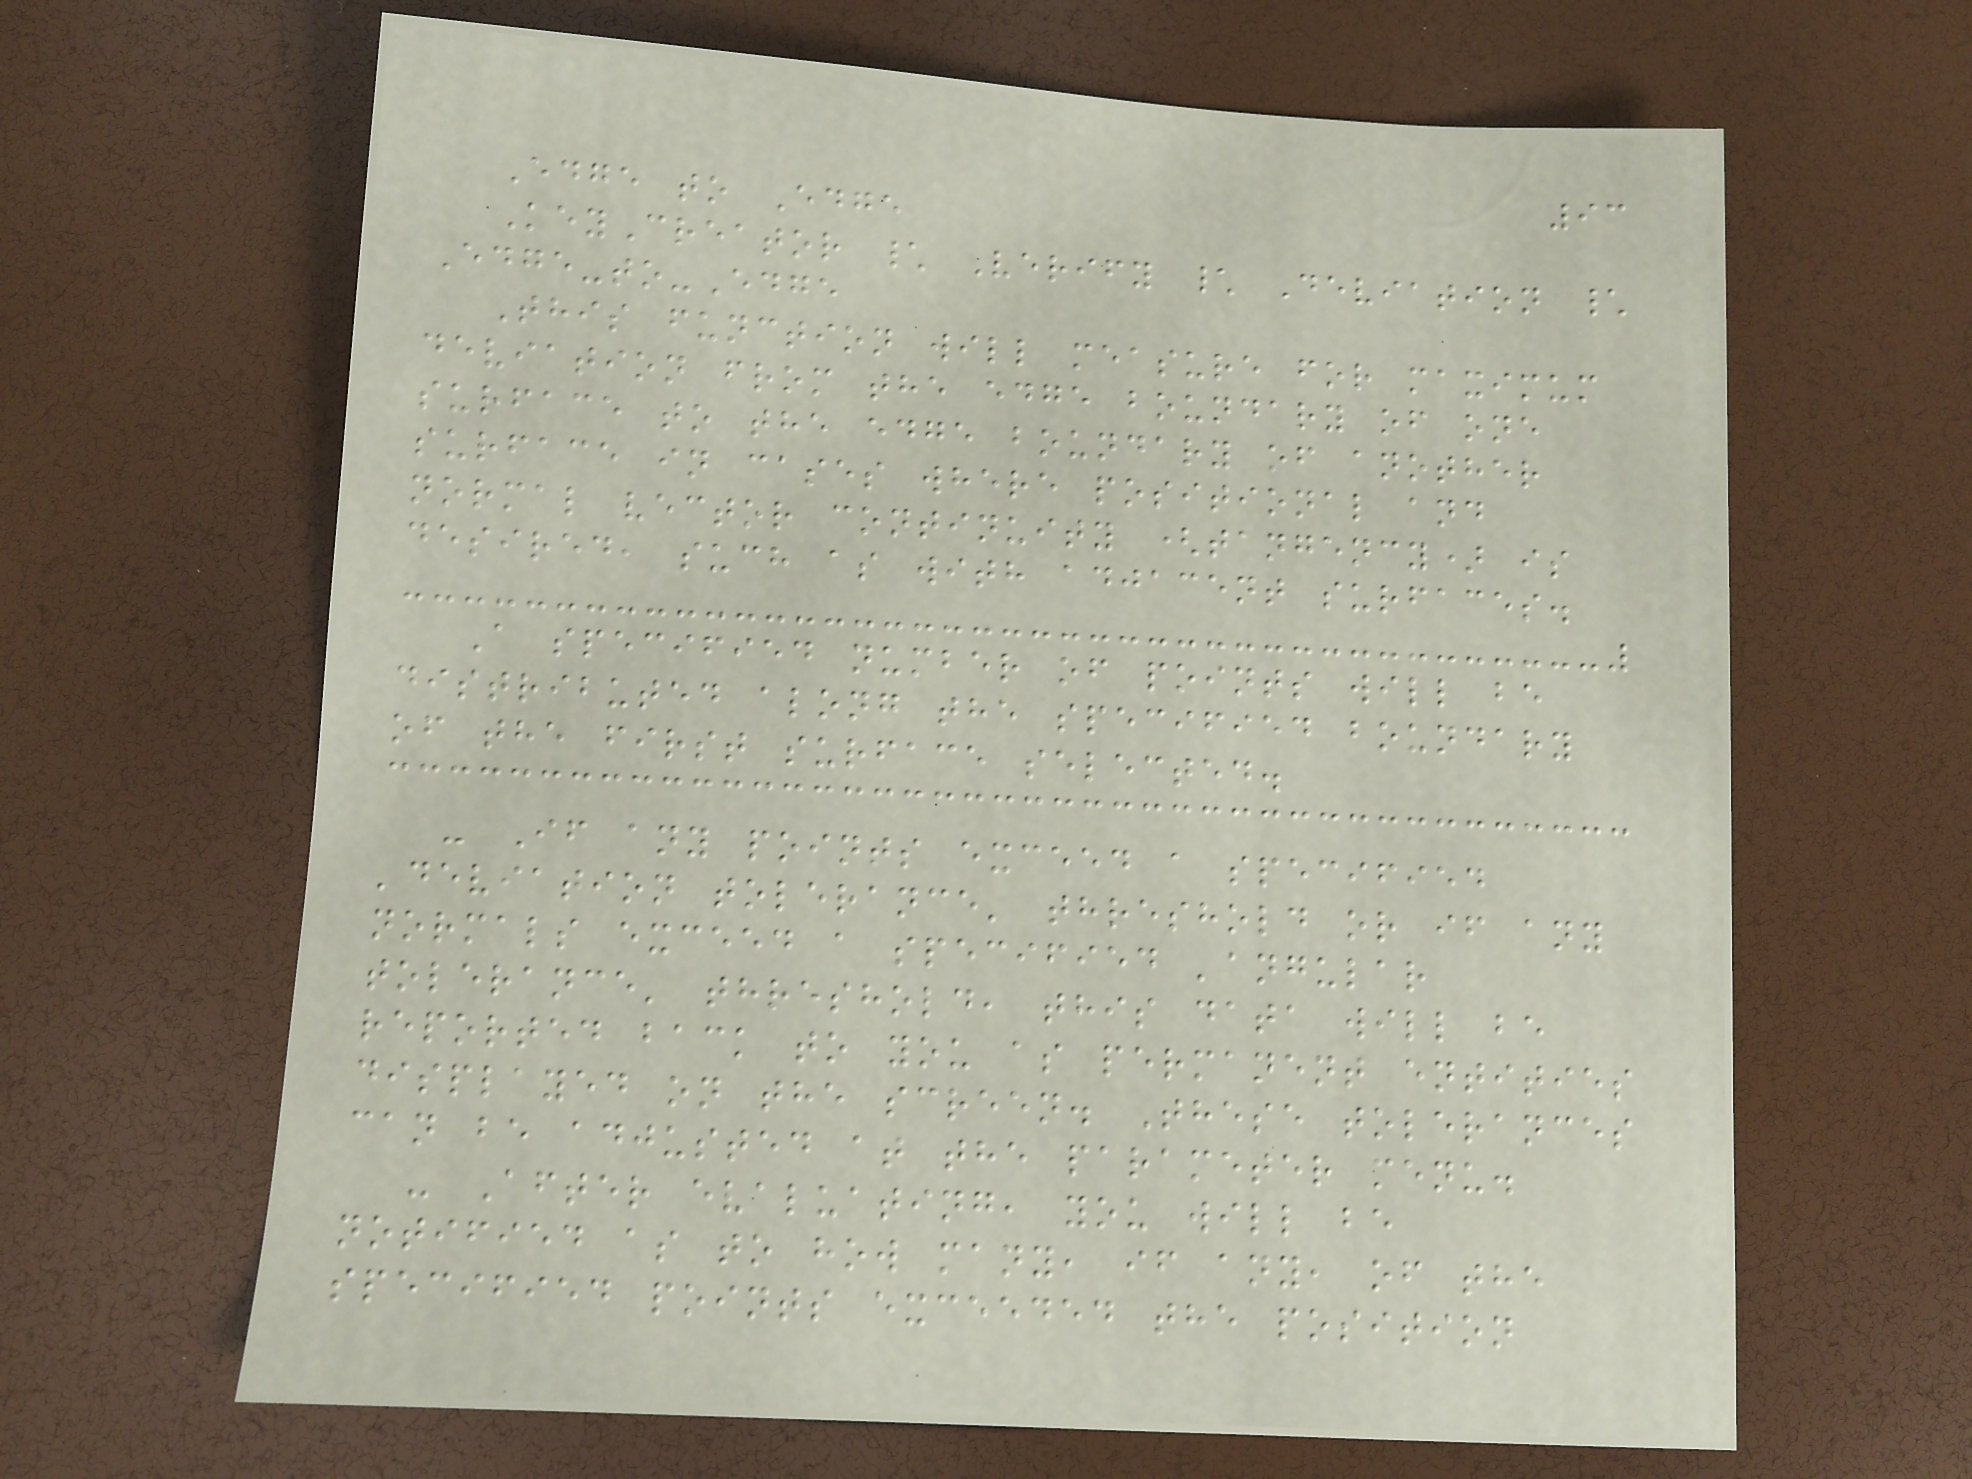93
Edge to Edge
KeyCreator \ Verify \ Deviation \
Edge-to-Edge
This function will measure for maximum
deviation from the edge boundary of one
surface to the edge boundary of another
surface in cases where positional and
normal vector continuity (tangency) is
desired, such as with adjacent surfaces.
A specified number of points will be
distributed along the specified boundary
of the first surface selected.
- If any points exceed a specified
'deviation tolerance' threshold or if any
normals exceed a specified 'angular
tolerance' threshold, this data will be
reported back to you as permanent entities
displayed on the screen. These tolerances
can be adjusted at the parameter menu.
- After evaluating, you will be
notified as to how many, if any, of the
specified points exceeded the position
